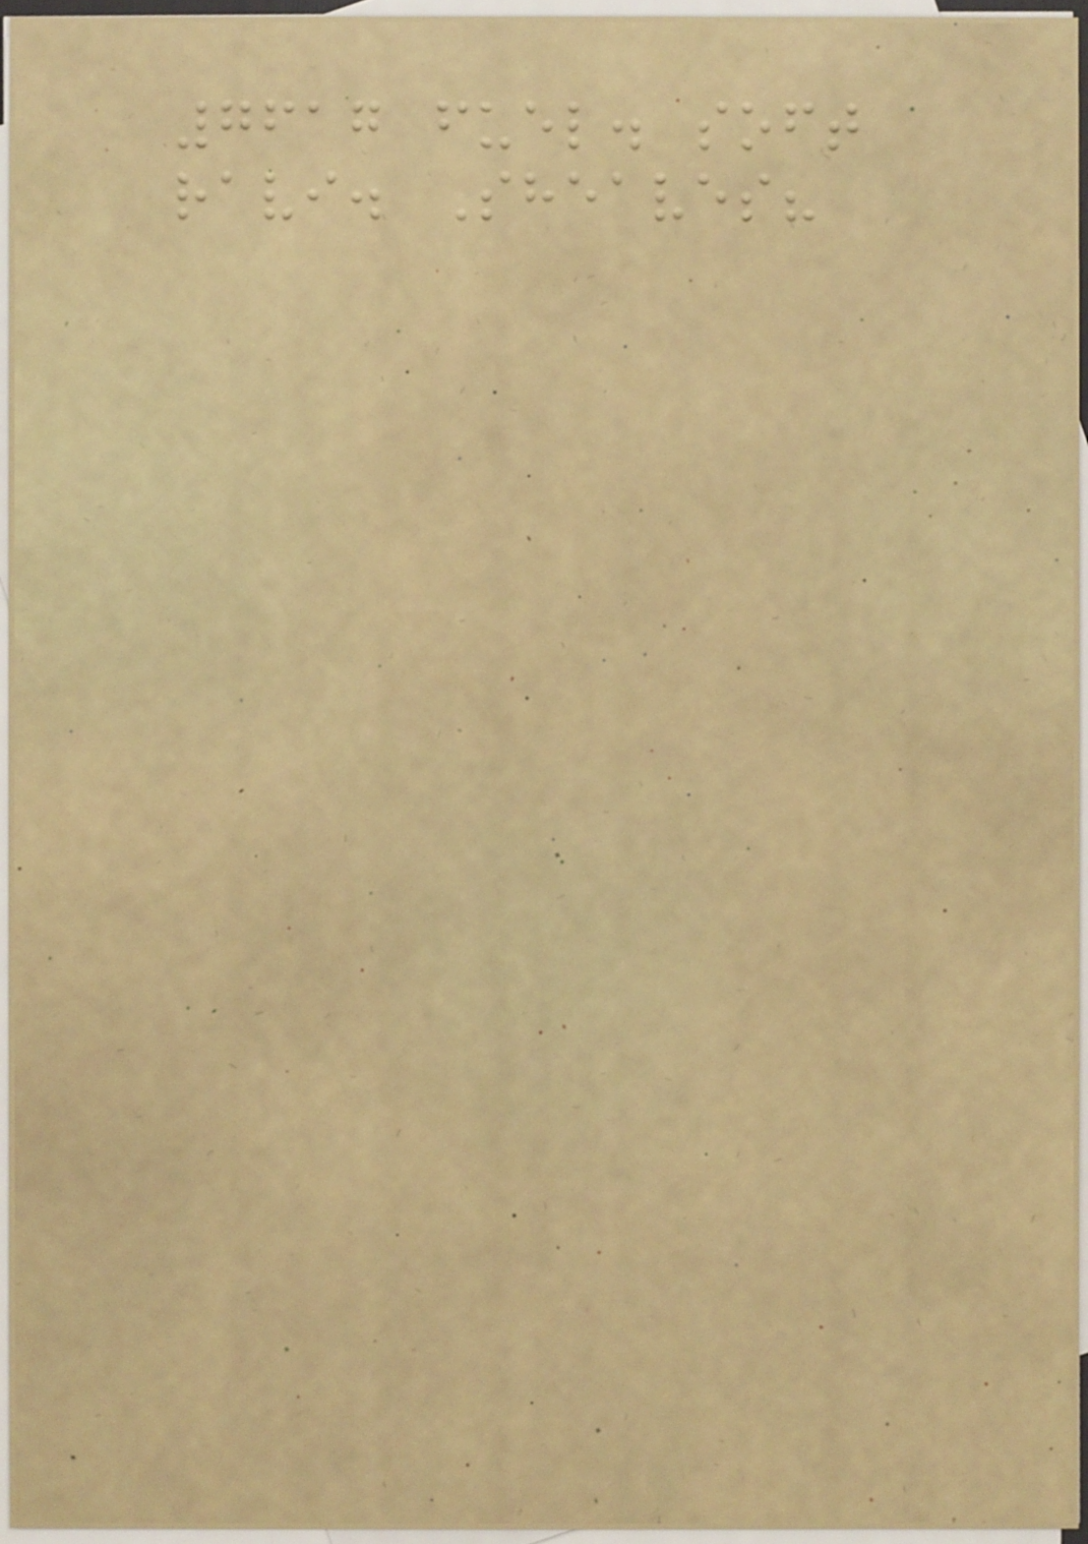7617 fuel. soft
ravi. Sheaves?
